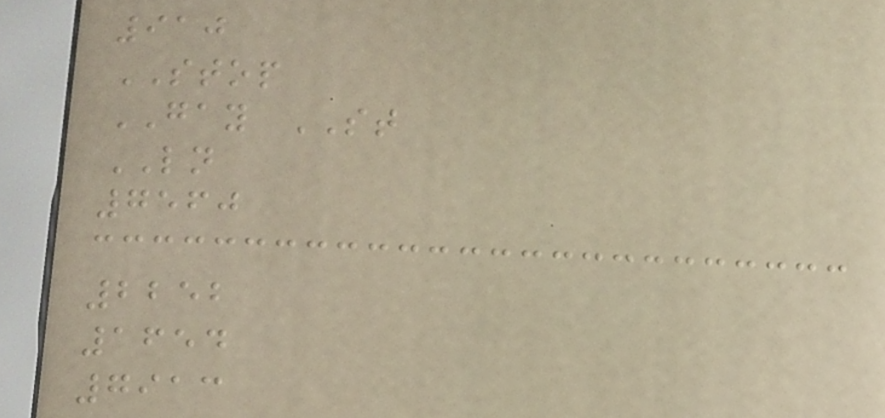910
STOP
GAY ST
LN
7560
2252
1654
7913
